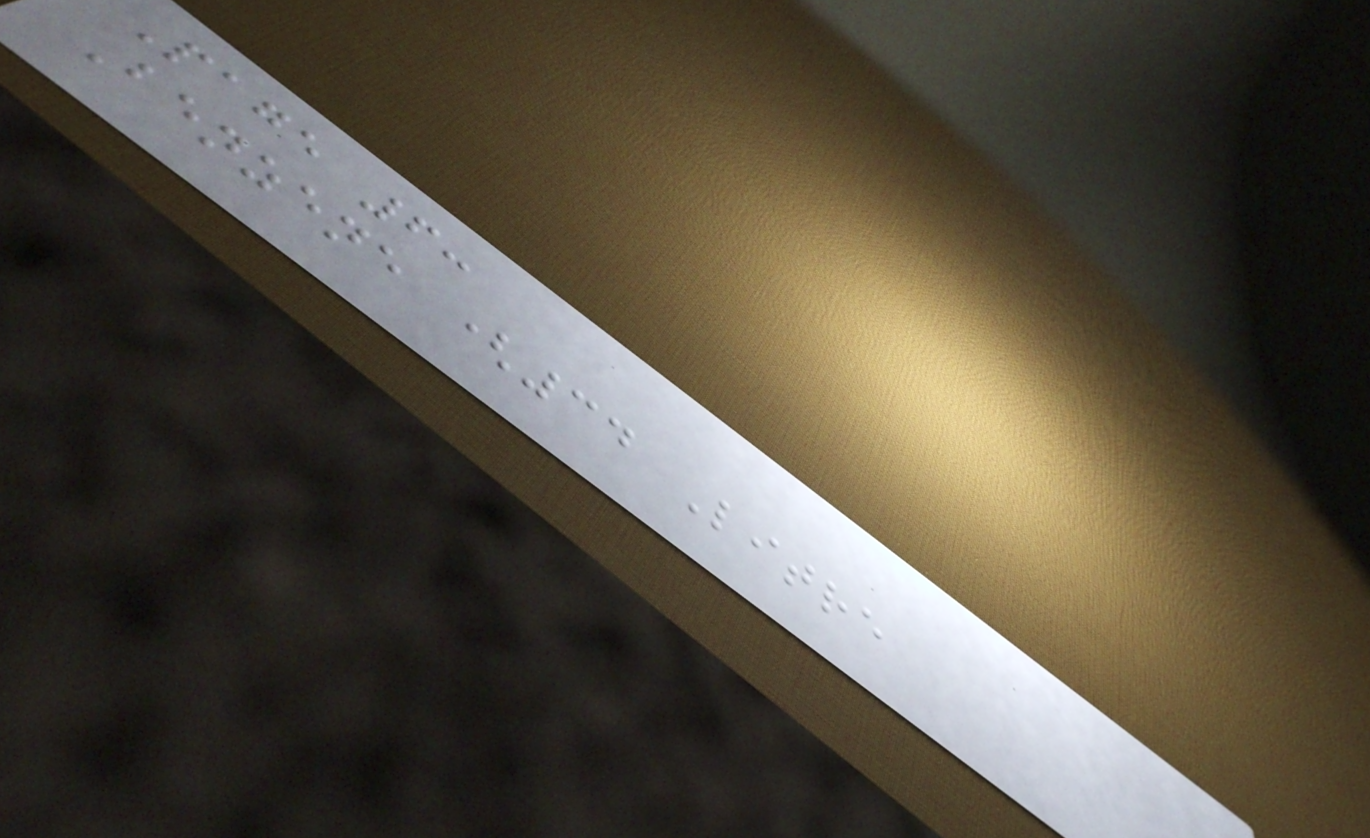Page 6:
Benzene (34 Litre
